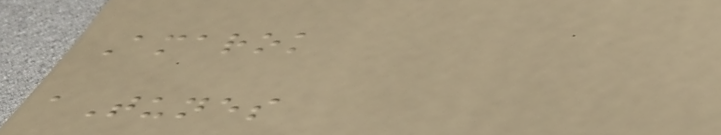Amarok
aTunes
